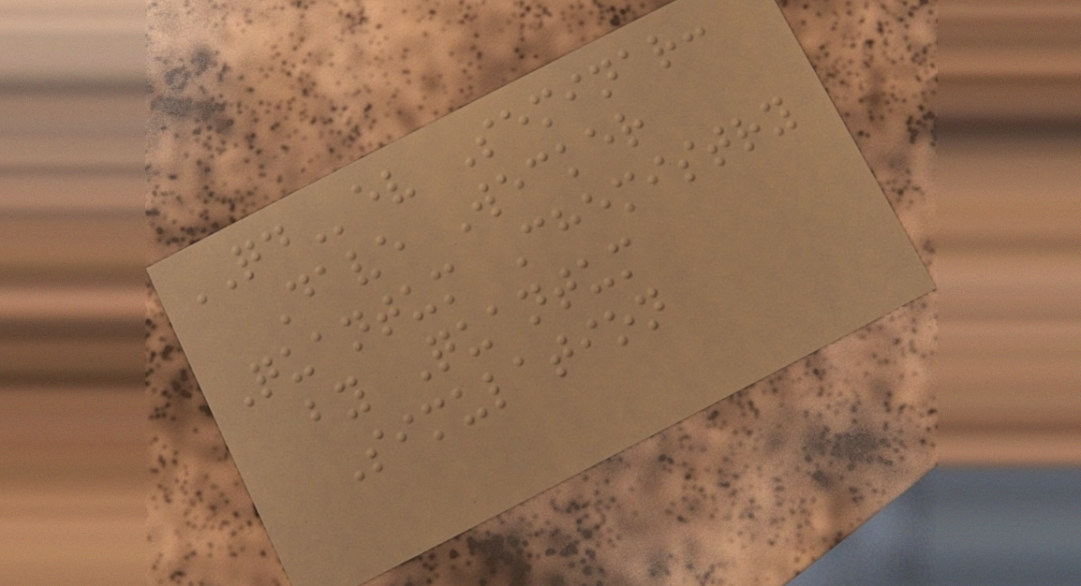QDev Seminar:
Dave Wecker
Quantum Chemistry
by Quantum
Simulation
